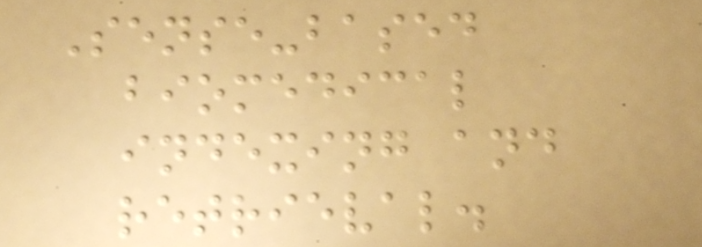Sense-based
biomedical
indexing and
retrieval.
